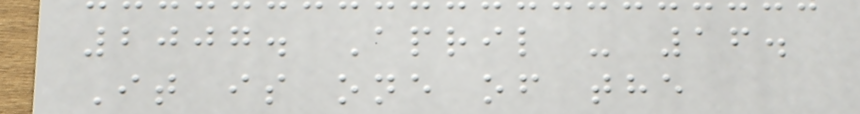2007. April - 16.
It is one of the
